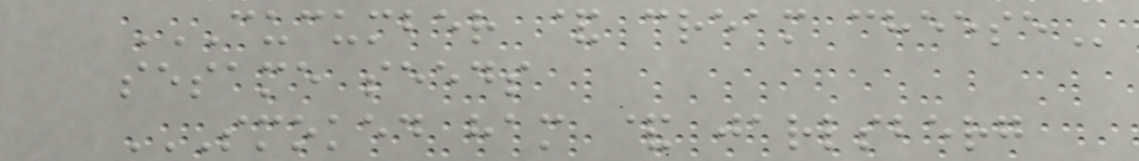CUCUMBER & CREAM CHEESE
sesame seeds
SMOKED HAM & JARLSBERG
